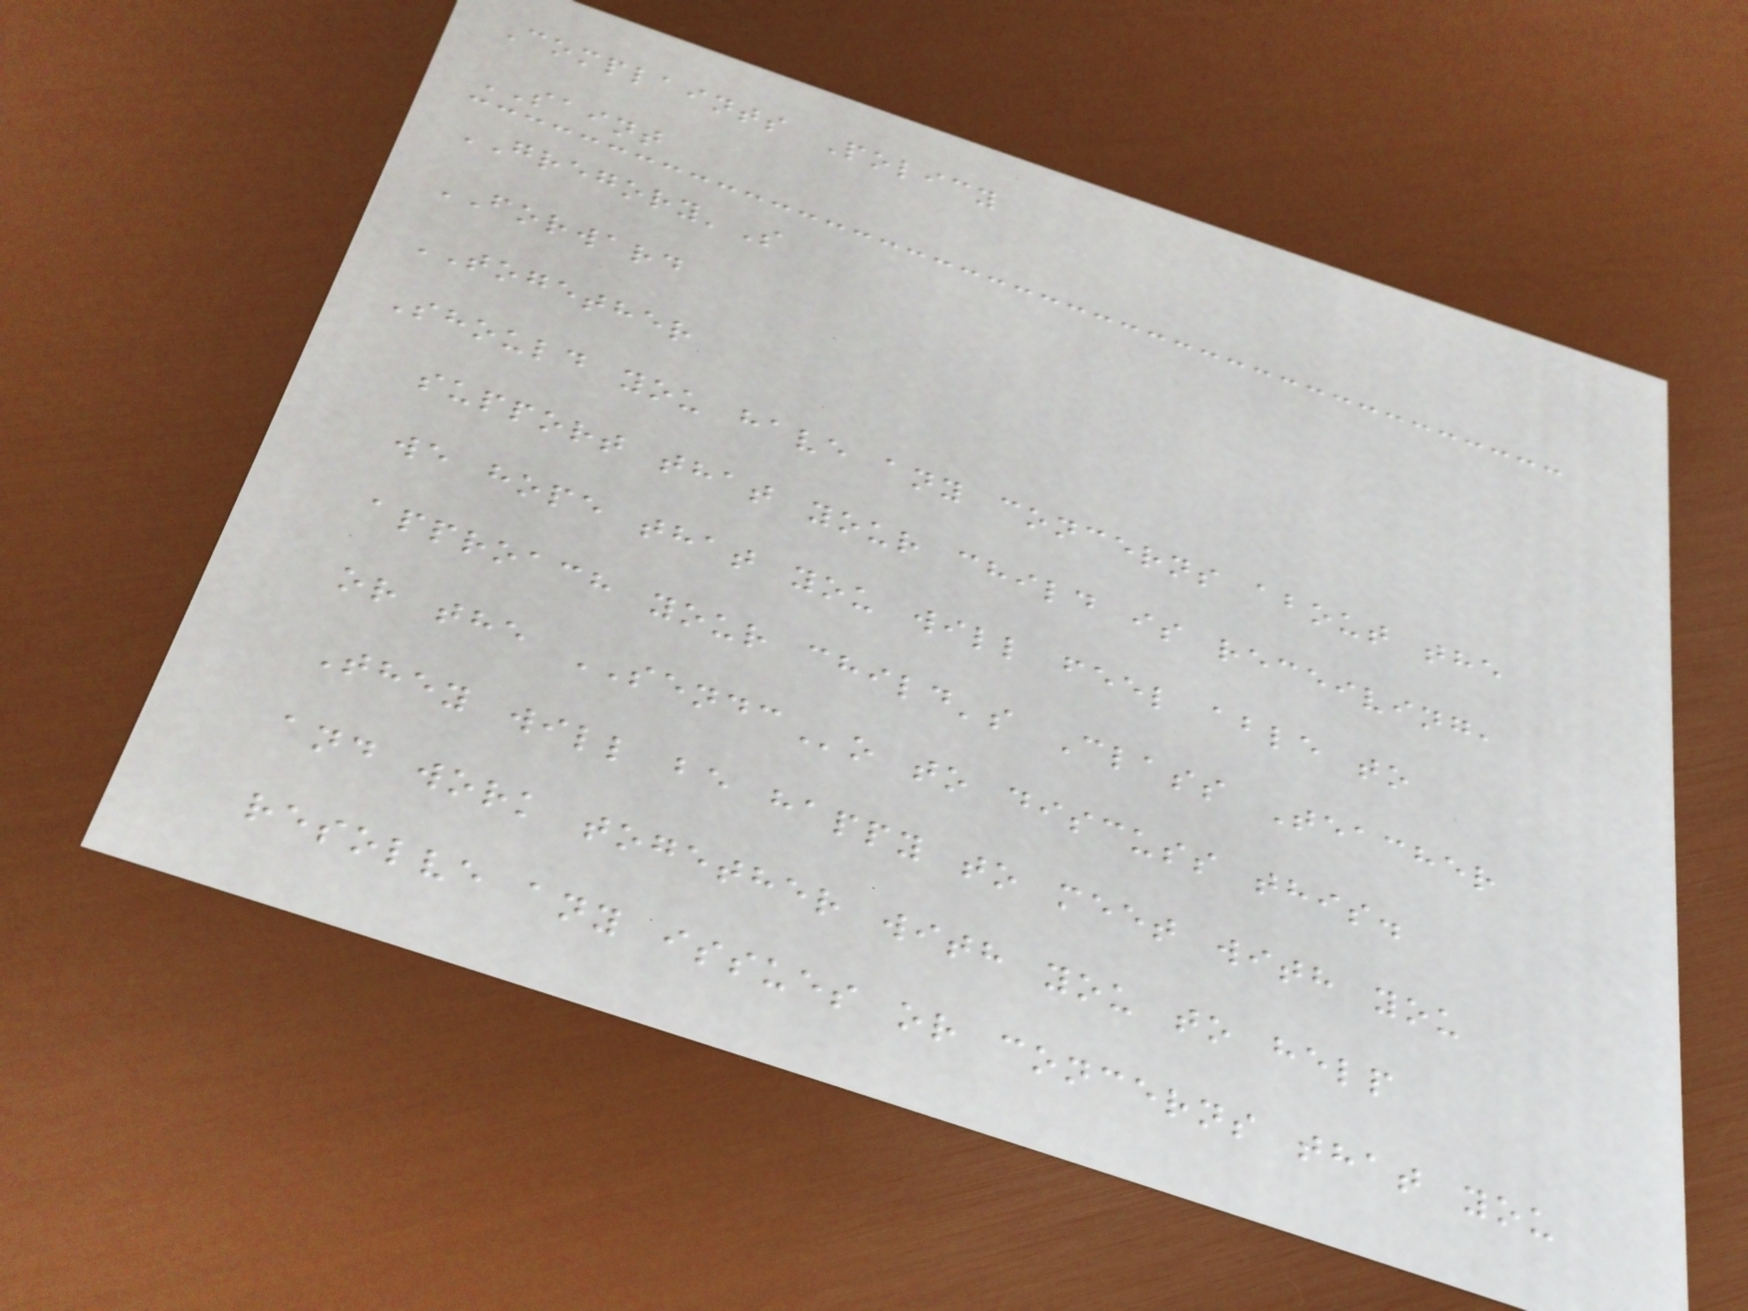Complaints Policy
SAINT
GREGORY'S
FORWARD
TOGETHER
Should you have any concerns about the
support that your child is receiving,
we hope that you will feel able to
approach your child's Class Teacher
or the SENDCo to discuss this.
They will be happy to meet with you
and work together with you to help
resolve any issues or concerns that you
